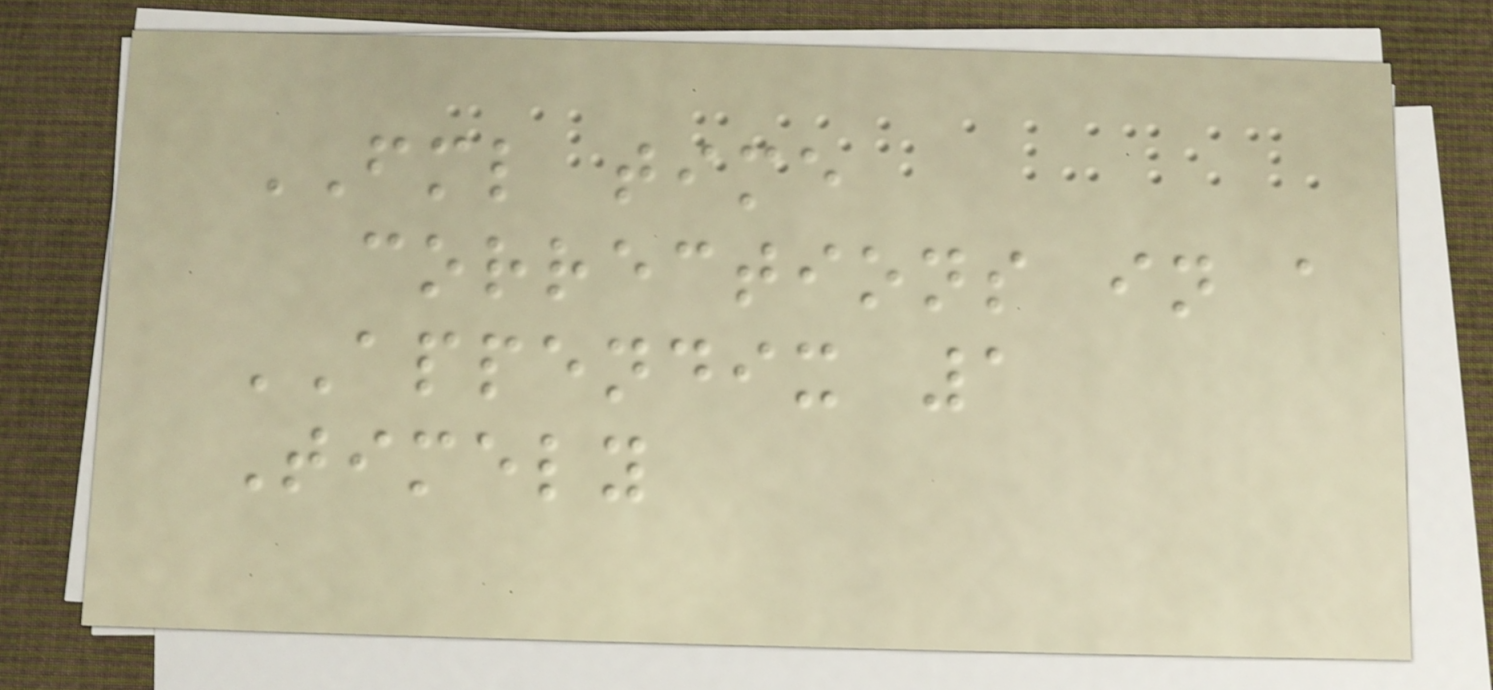FML time
corrections in a
APPENDIX 1
Timely
